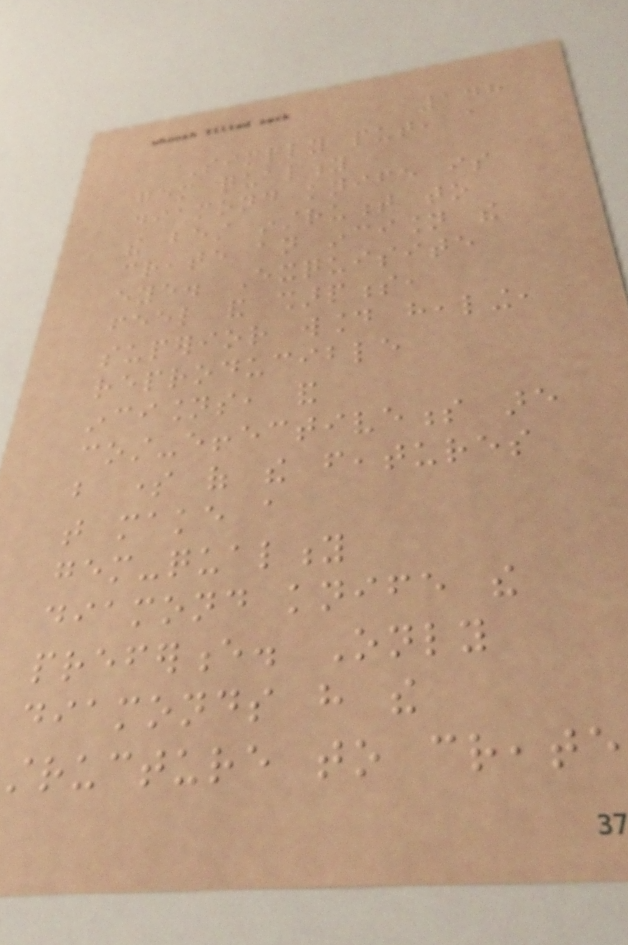148
Simply put, a
gem quality
diamond knife is
the best instrument to
create an incision the
eye. Exquisite
feel and sharpness,
superior wound healing,
reproducible
incisions, and
cost-effectiveness are
but some of the features
that make a
gem-quality
diamond knife the
preference. Only
diamonds have the
structure to create
